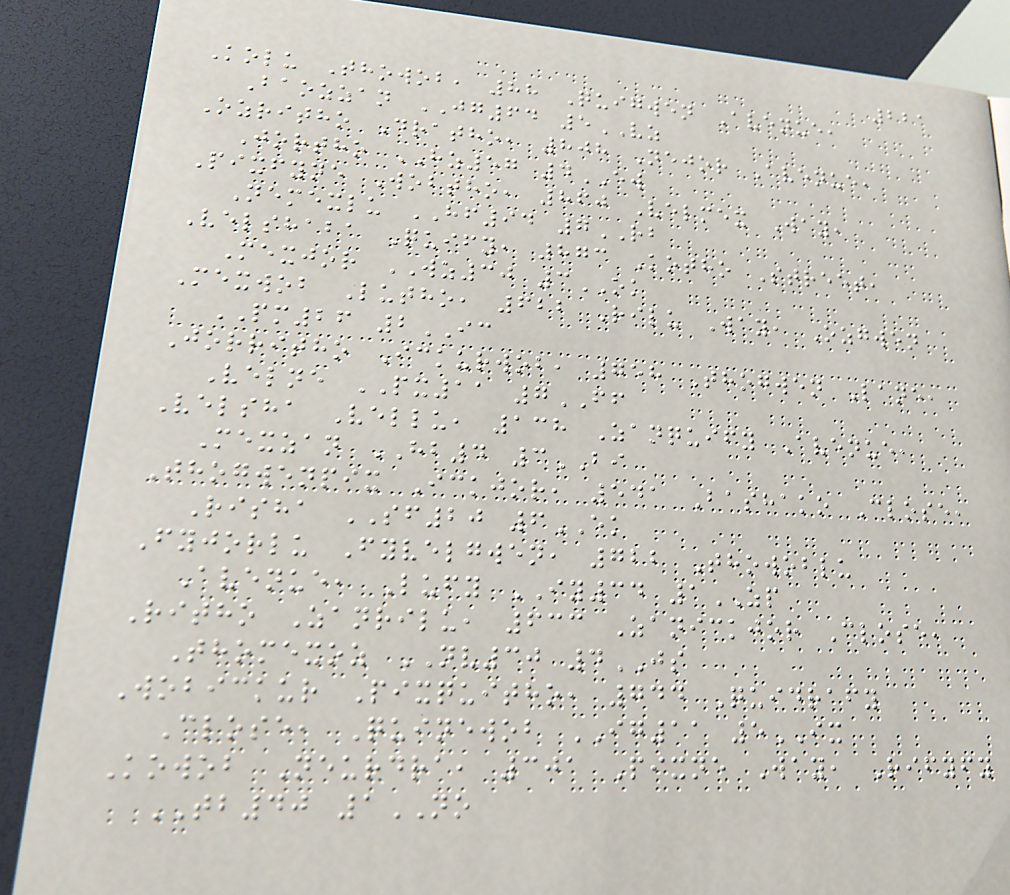221
Kolu Thowob, 88 Quigwen Avenue,
Baozzan JG64 5VZ
Ozritho Dratho, 808 Nejor Avenue,
Jortho HZ57 4EW
Pixfyne Wobtho, 860 Velmex Way,
Nemexlu HF94 7RB
Velshaba Quify, 873 Kotho Street,
Mexjor WZ30 3OK
Mexwob Lutho, 622 Rilu Way, Ozgwen
PM26 2IC
Jorritho Ickurwob, 758 Thogwen Lane,
Velne PX11 7FF
Velsha Vellu, 138 Zanquify Avenue,
Mexzan HB4 3BI
Thogwenpix Ickjor, 541 Bashako Close,
Risha SF20 6EK
Fyjorlu Fyvelgwen, 722 Thowoblu
Avenue, Lufy IY34 1ZP
Ritho Zanrilu, 633 Zanickjor Close,
Thomexoz NV30 4JS
Wobickur Pixquitho, 744 Quidrafy
Close, Quinewob IG11 5IX
Kowob Neurdra, 301 Pixne Way, Rifyfy
TB40 1NO
